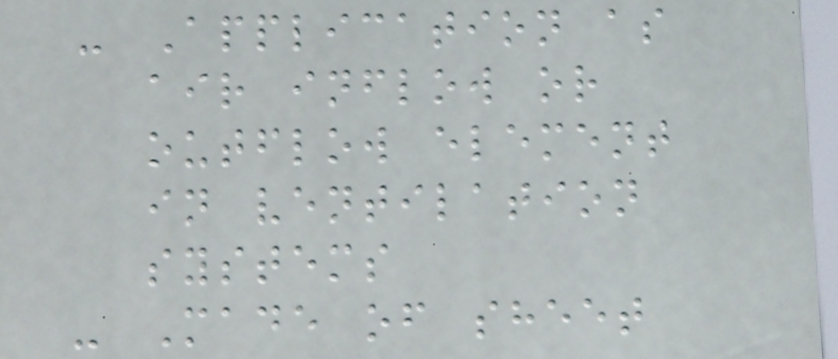- Application as
air inflow or
outflow element
in ventilation
systems
- Made of sheet
